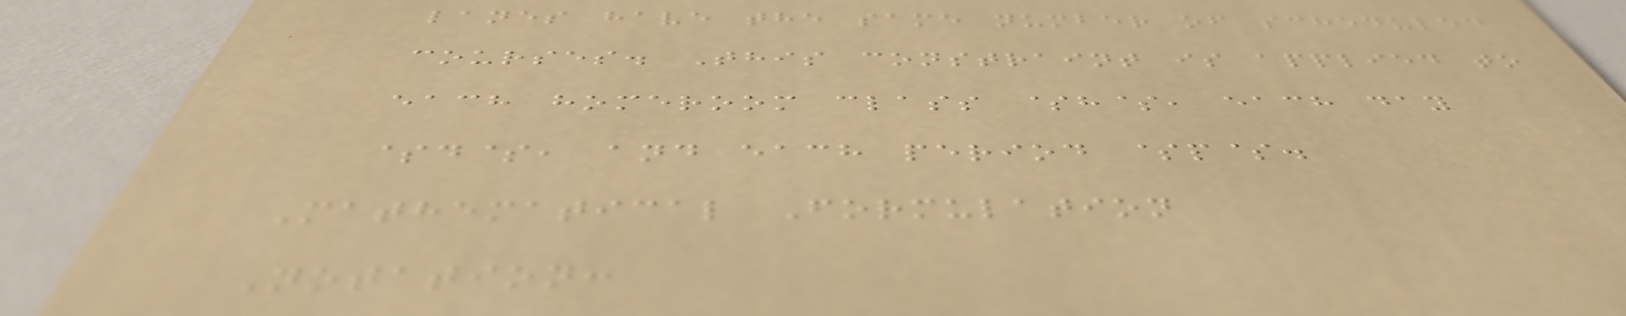lanes have the same number of scheduled
courses. This constraint is applied to
each homeroom class $h$, each day
$d$, and each period $p$.
Mathematical Formulation
Notation:
